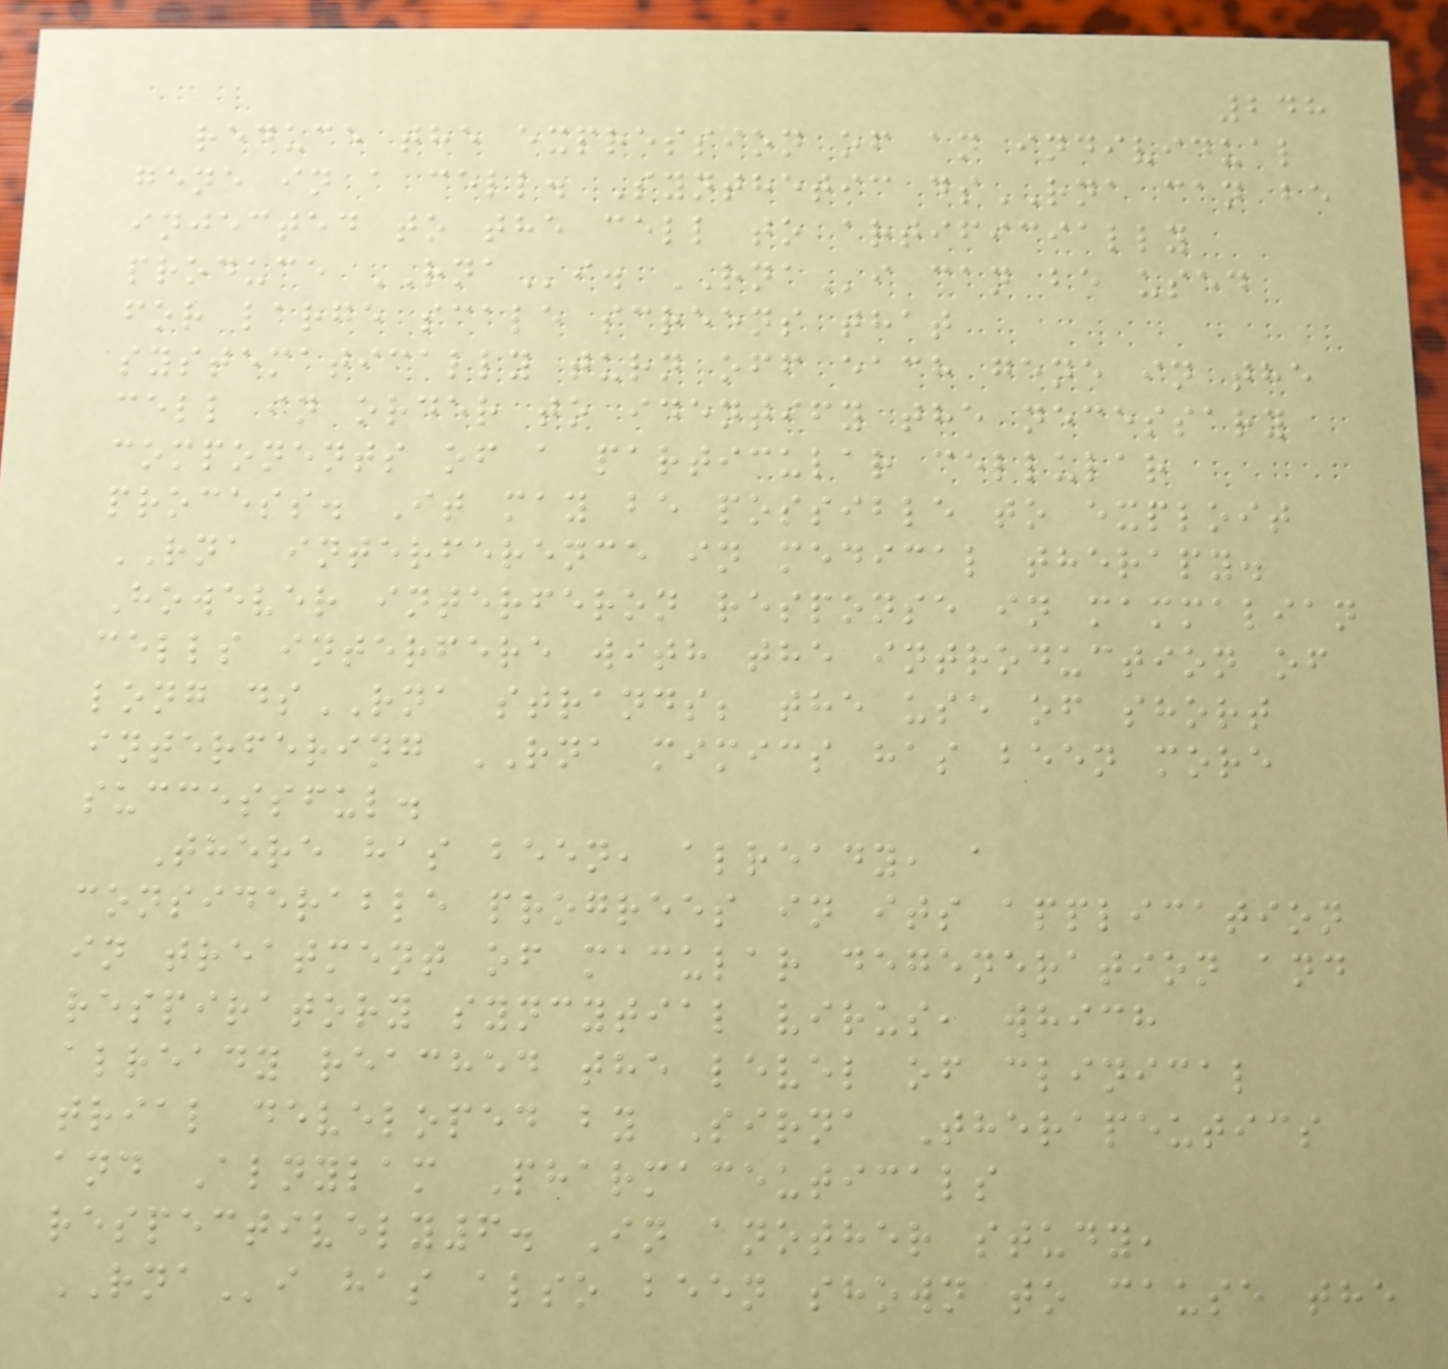248
reduce the expression of an individual
gene in a cell. Synthetic dsRNA can be
injected to the cell to artificially
produce RNAi. RNAi can be used
for large scale screens that
systematically turn off each gene in the
cell in order to identify the necessary
components of a particular cellular
process. It may be possible to exploit
RNA interference in medical therapy.
However interferon response in mammalian
cells interfere with the introduction of
long dsRNA strands; the use of short
interfering RNA mimics has been more
successful.
There has been, already, a
considerable progrees in its application
in treatment of macular degeneration and
respiratory syncytial virus, which
already reached the level of clinical
trial developed by Sirna Therapeutics
and Alnylam Pharmaceuticals
respectively6. In another study,
RNAi has also been shown to cause the
